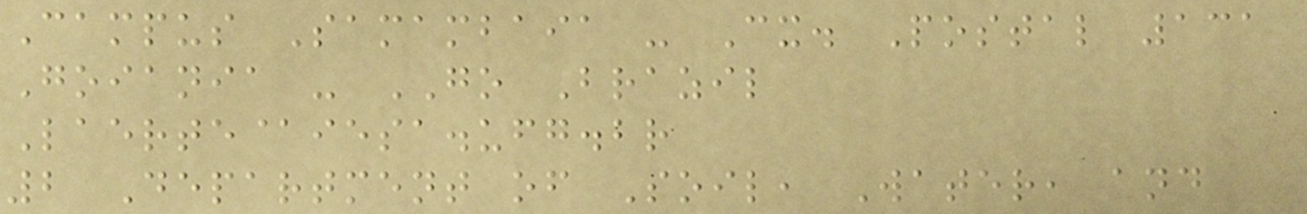Campus Samambaia - Cx. Postal 131
Goiania - GO Brazil
Laerte@iesa.ufg.br
2 Department of Soil, Water, and
